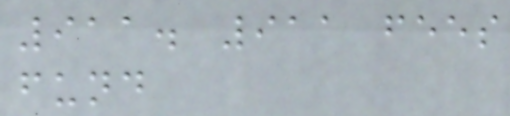911. 911 fees
fund
